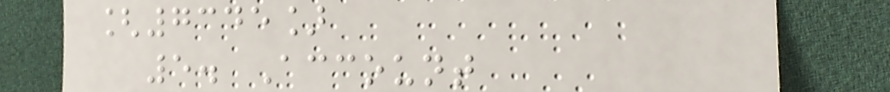[7345]
5. Account
